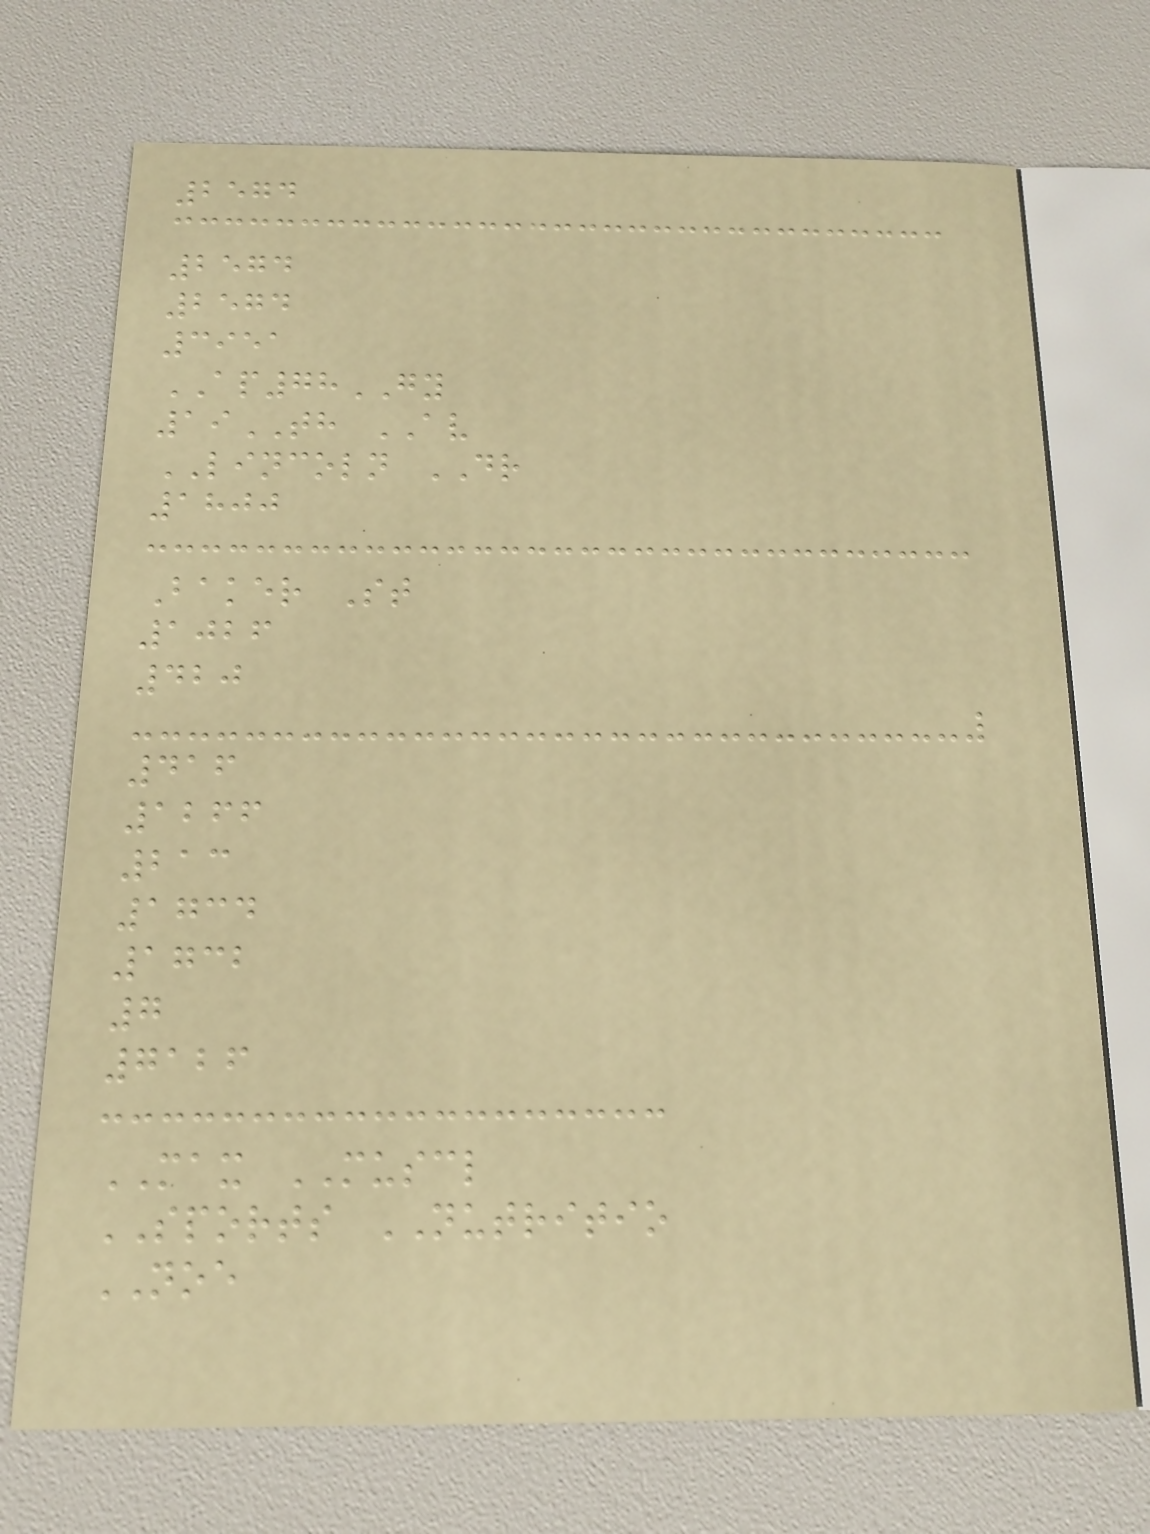2574
2574
2574
3951
AP78GY
19TH AV
LINCOLN DR
1800
Baker St
1026
420
416
1266
213
1734
1732
7
7126
MAX MUSCL
SPORTS NUTRITIO
NOE
